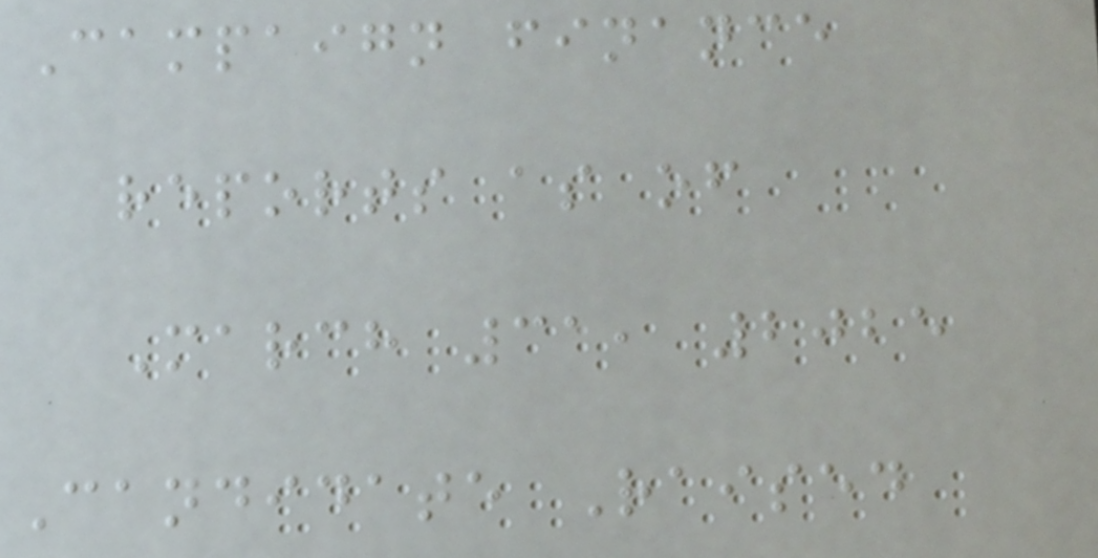Campaign finance
reports as of
March 31, 2025
Candidate Raised
